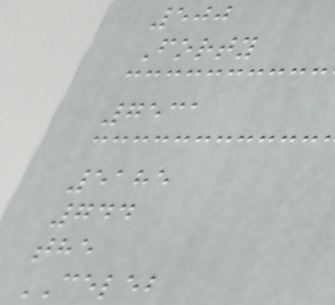500
Forty
7531
5185
744
the
CELEB
